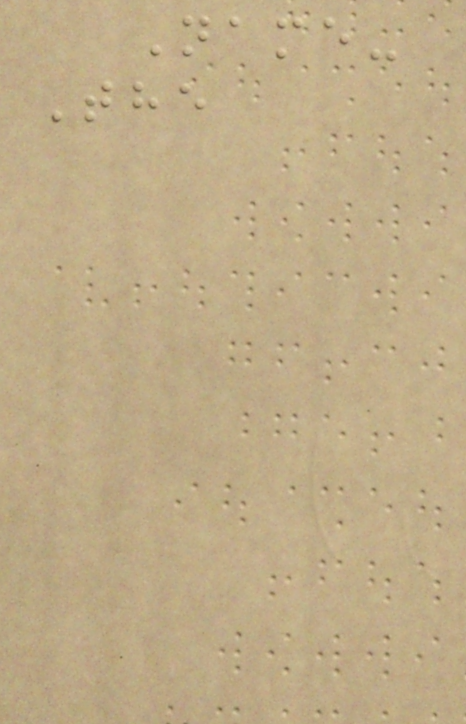Name-
The
